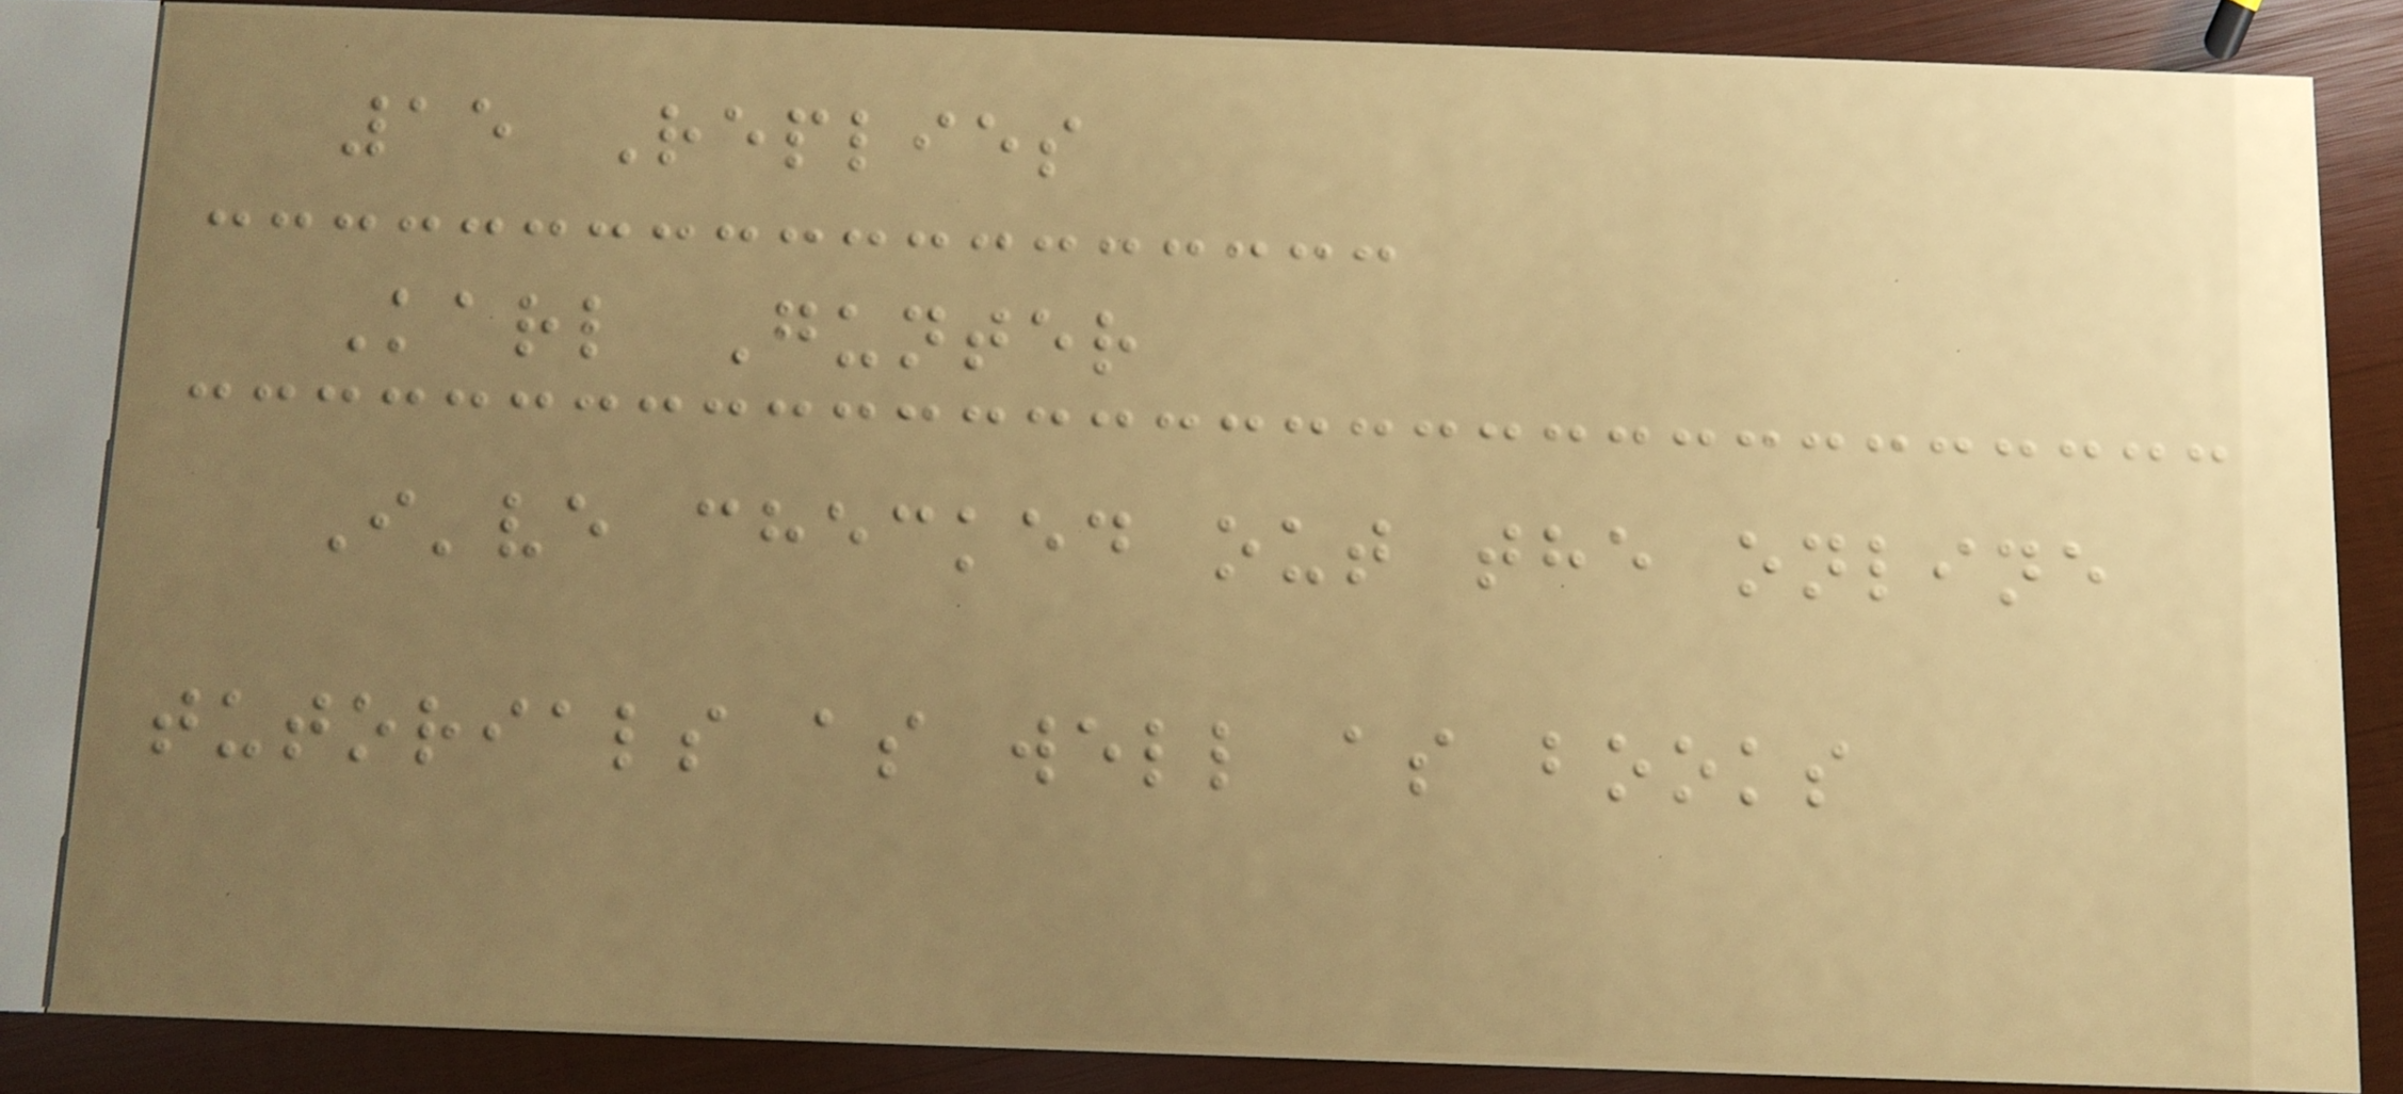15 Replies
Karl Gunter
I've checked out the online
tutorials as well as books
